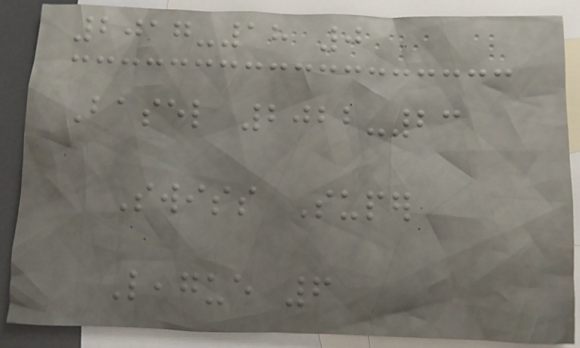2017-18 0
Basel 2022-23
Swiss Super
League 6
